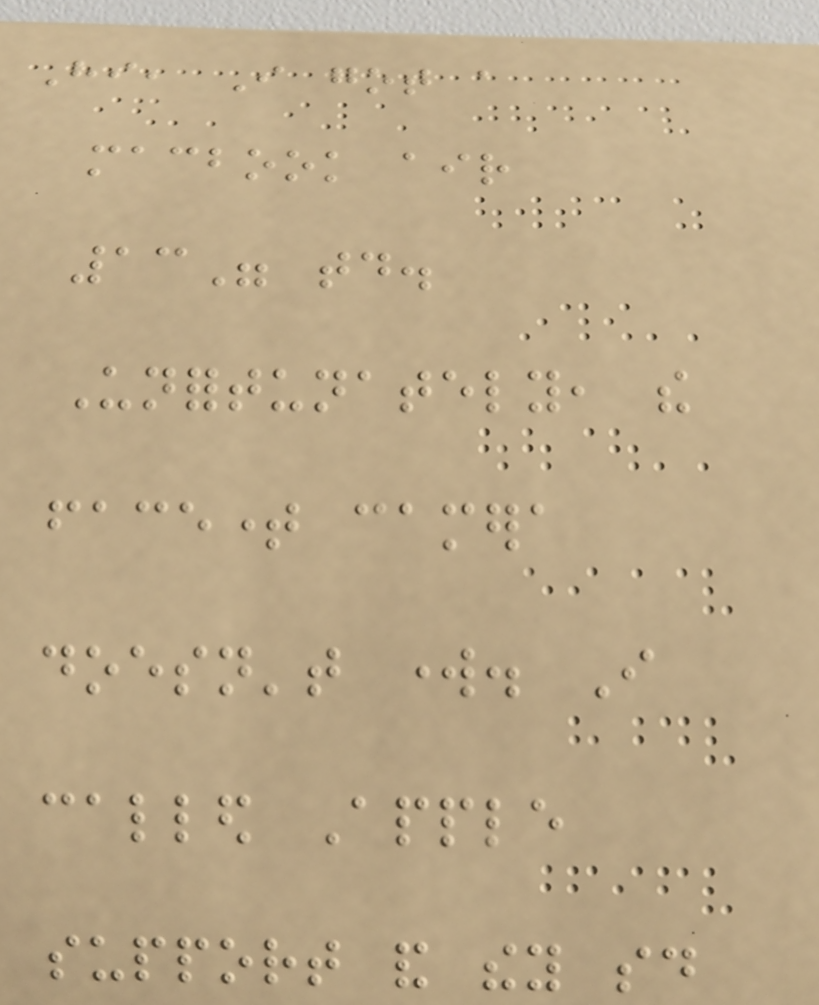Hi, I got a
macbook air
13" today.
Unfortunately, the
facetime camera
doesn't work. I
called Apple
support and they said
